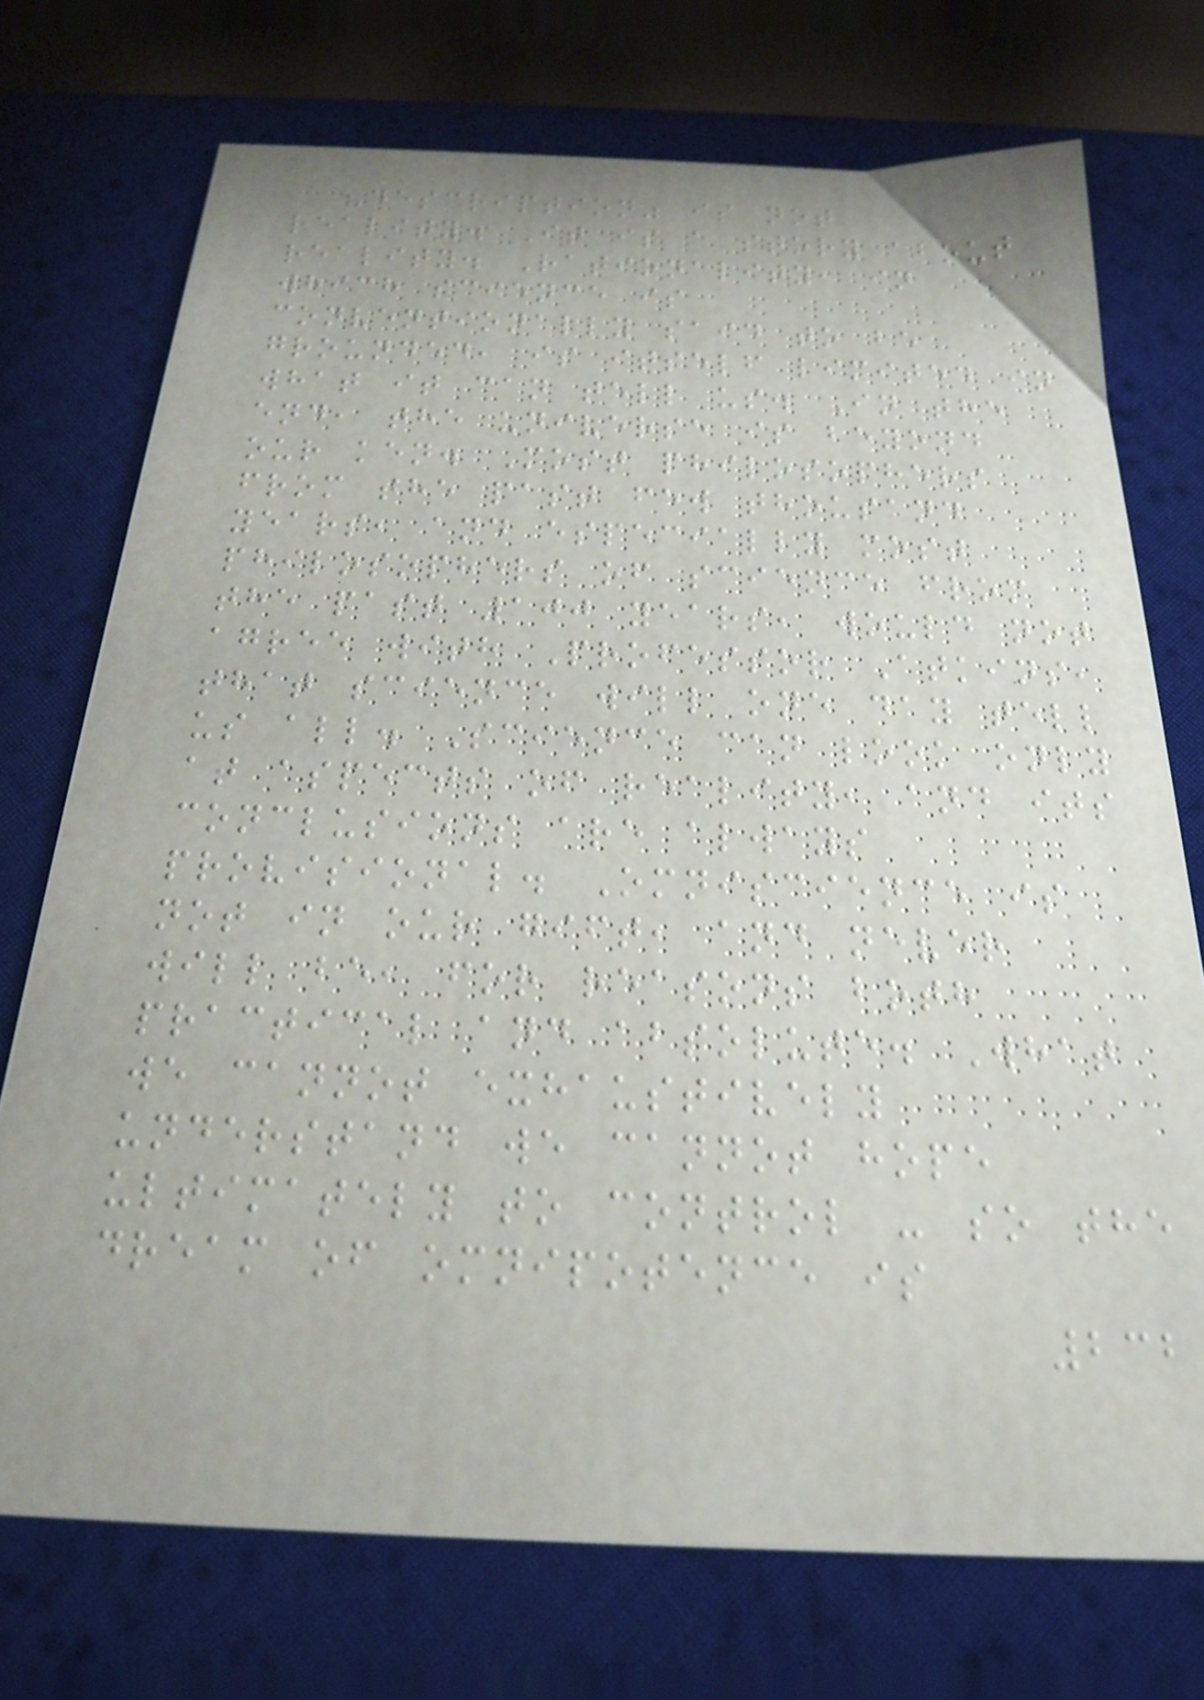"description" is not
reality. It is a story about
reality. Rationality, in
which science is
conventionally said to be
grounded, is itself limited in
what it can tell us. In the
end, the universe is beyond
our ken. Most philosophers
from the past few thousand
years, and especially most
philosophers of science from
the past 100 years, would not
agree with Professor Atkins,
that science will one day tell
us all. Science can look only
at aspects of reality, and its
conclusions are always
provisional. Omniscience is
not in our gift, and never
will be, for reasons both
practical and absolute. What
we cannot exhaustively
understand we cannot hope
ultimately to control - so the
dream of omnipotence is
232
